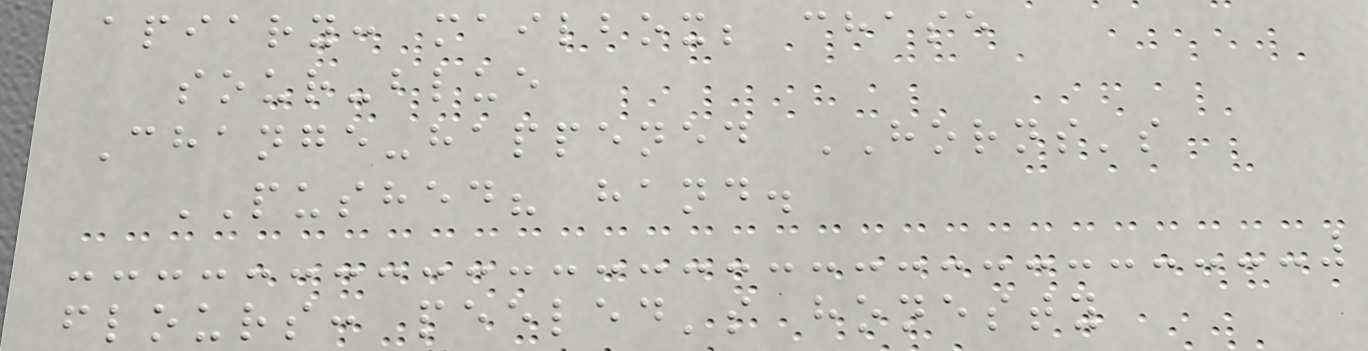apiary: mailbox; chase
sour-blue
Change-happened HORNS's
PUSHED? hand.
flours: peeled's honesty
